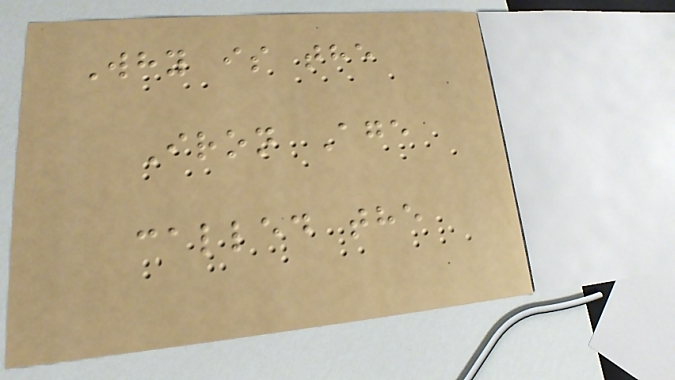Why is the
Iron Age
called the
